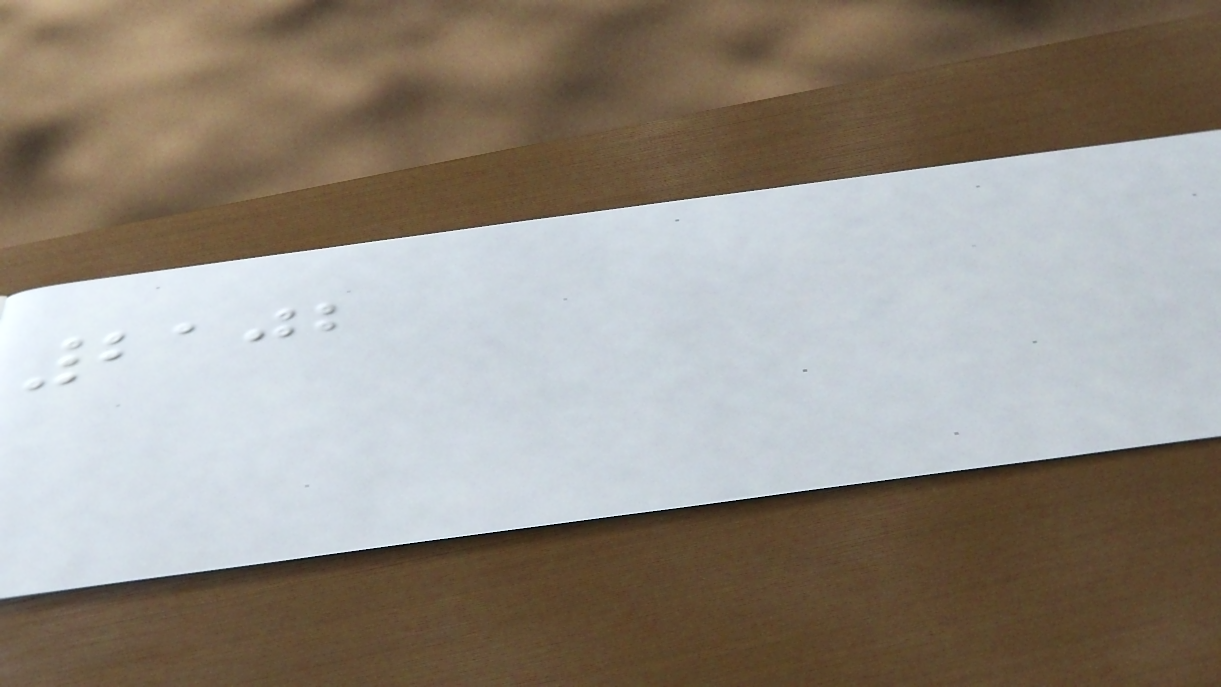2102
